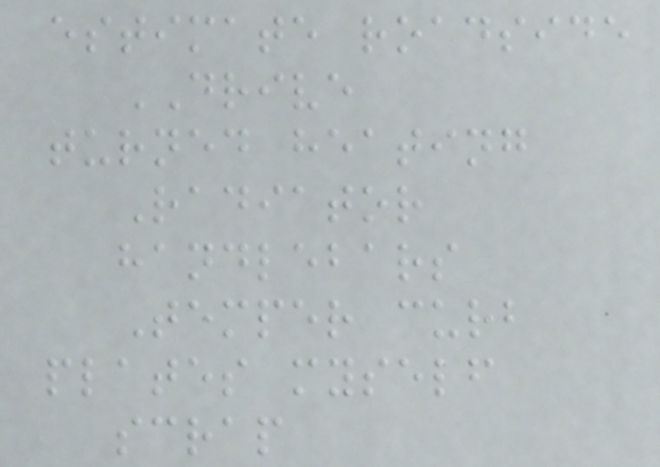estimate roadside
DRIVE
turned heating
Radiator
handlebars
Temper curb
plates myself
scrap
